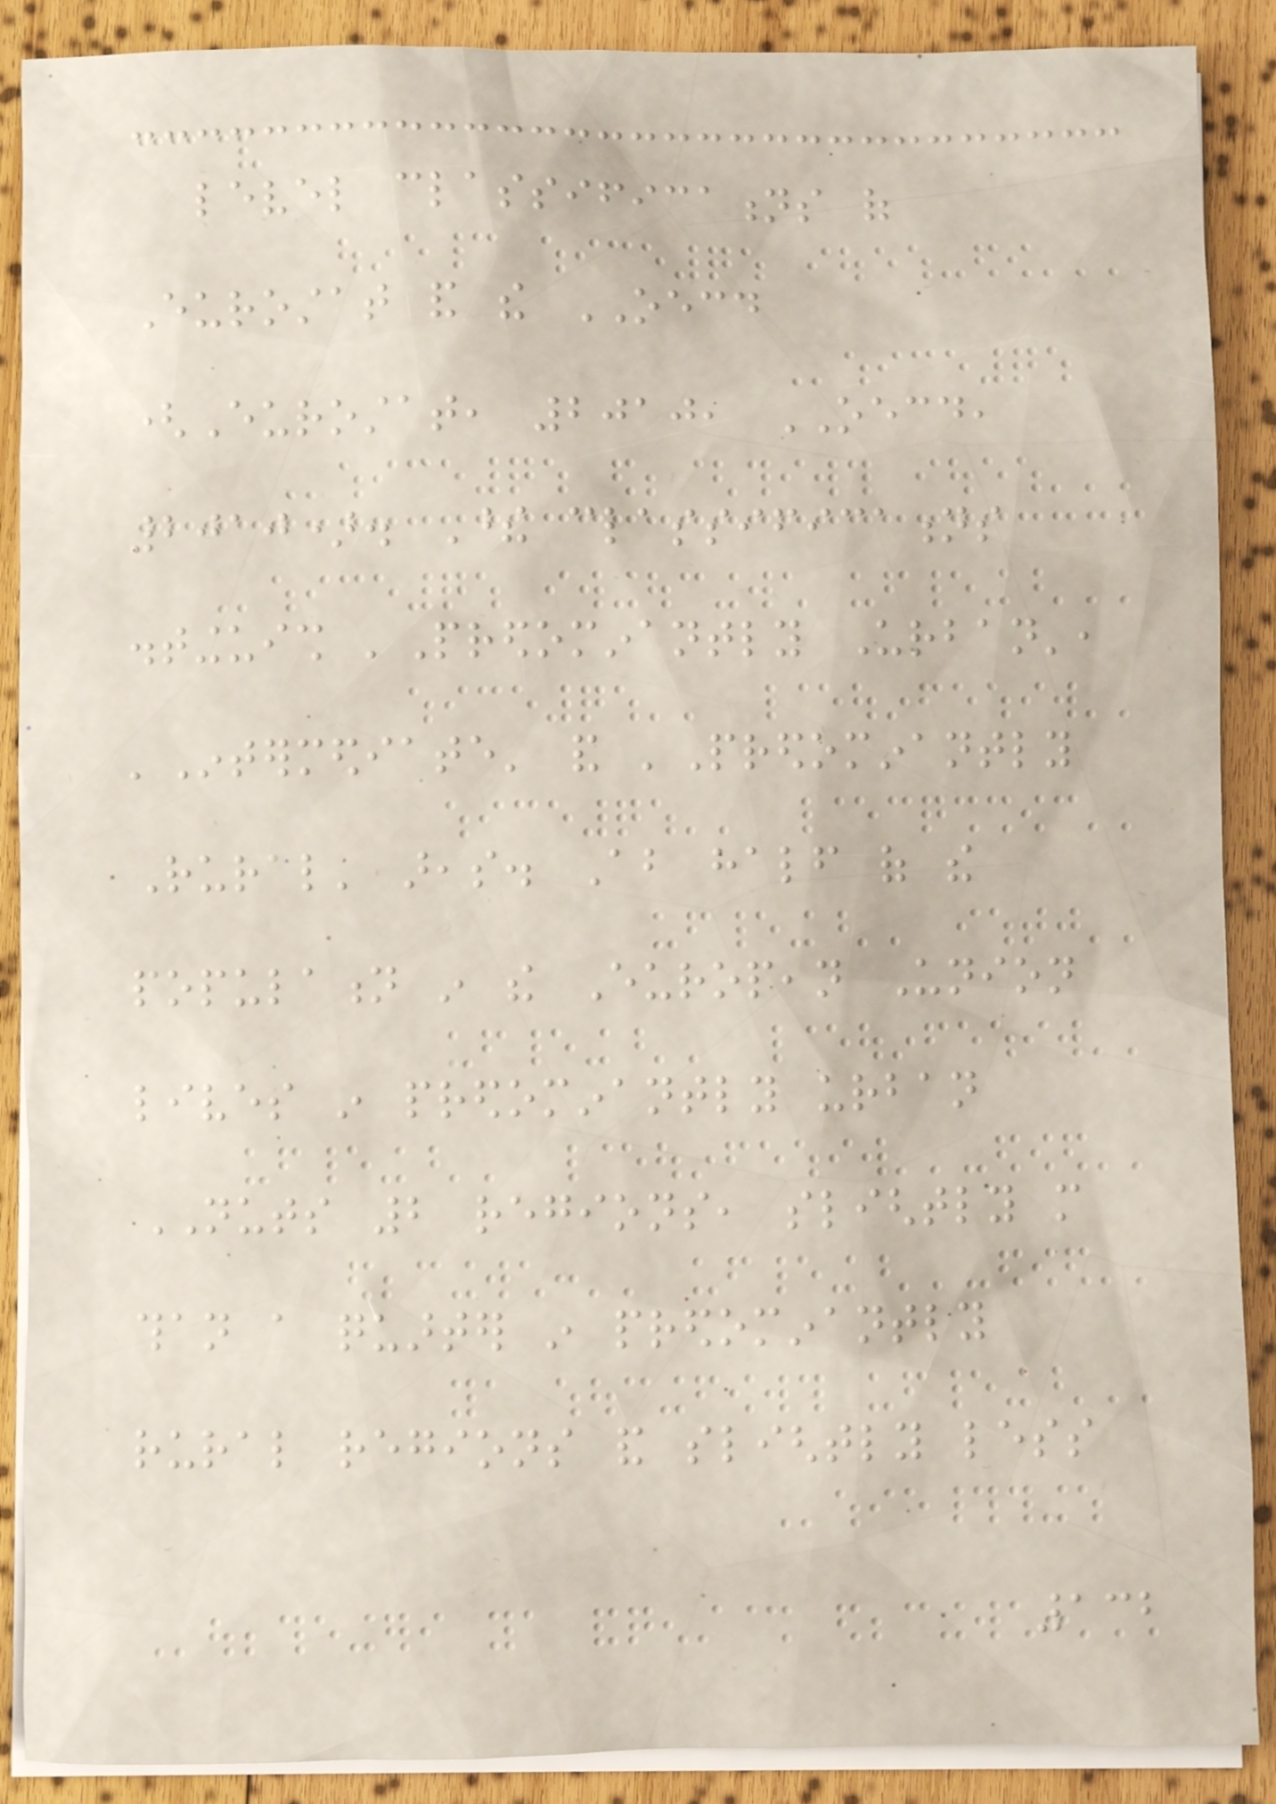level classifications of
Eurostat and the OECD
(Eurostat, 2010, OECD,
2010). These classifications
distinguish 'Predominantly Urban',
'Intermediate' and 'Predominantly
Rural' areas. About half of the
population in the European Union
lives in predominantly urban
NUTS 2 regions, slightly more
than a quarter in predominantly
rural regions and slightly less
132
